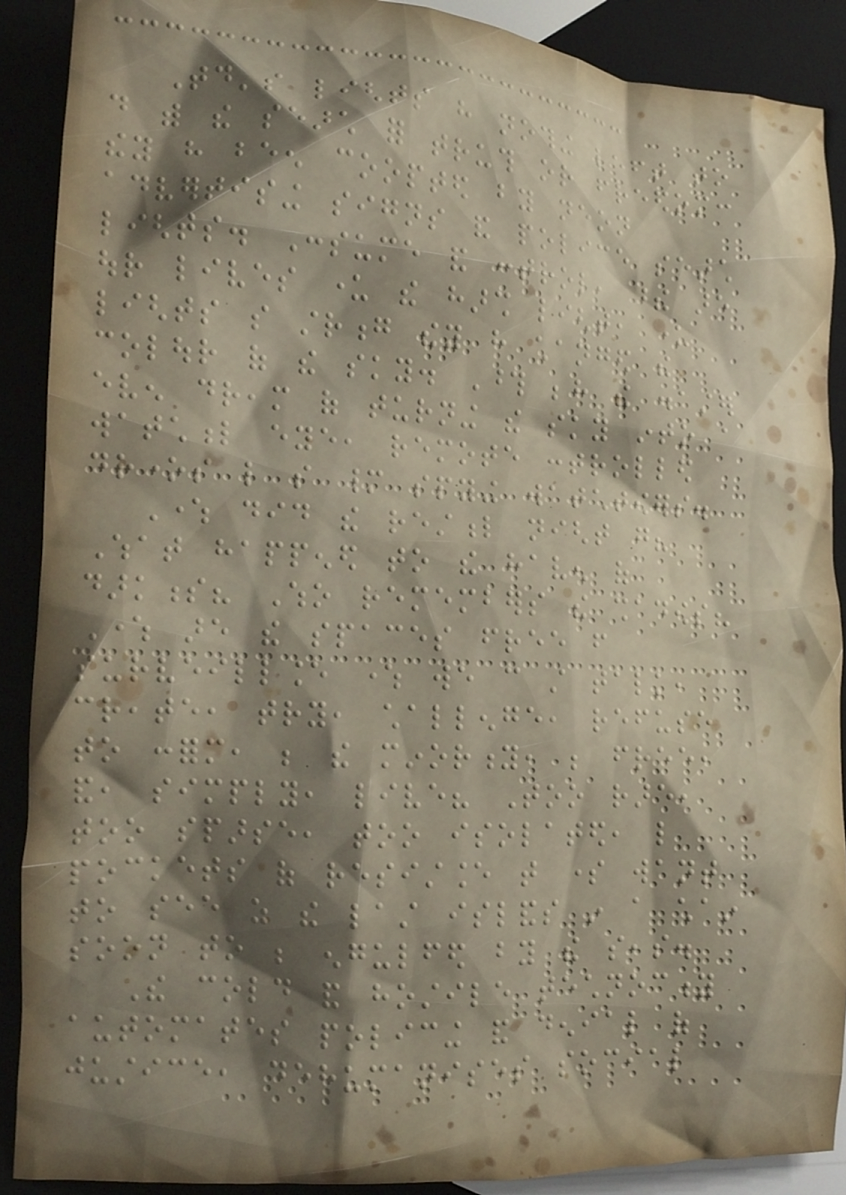Today's lights have nothing left to
do with the search for truth or freedom:
they have been coopted by neon
advertising signs and police search
lights. Consume and control, these are
our lives under the harsh light, under
lights so strong they have changed the
colour of the sky. Those behind the disaster
even dream of turning the sky into a
watchful eye, remote controlled
drones like so many spying watchtowers.
Where did the restful night go?
What happened to the haven of
darkness? Who remembers the shadows?
Where are the spaces free from
surveillance where we can still talk,
create, try, challenge, refuse
to conform, be the minority, be free,
and, simply, live? Too rare,
too sparse, too isolated, like
pockets of resistance that some want
to see as the last islands in a chain
soon to be engulfed by the seas.
The cold and hostile technocity
automates policing and denial of
justice, dehumanises social
